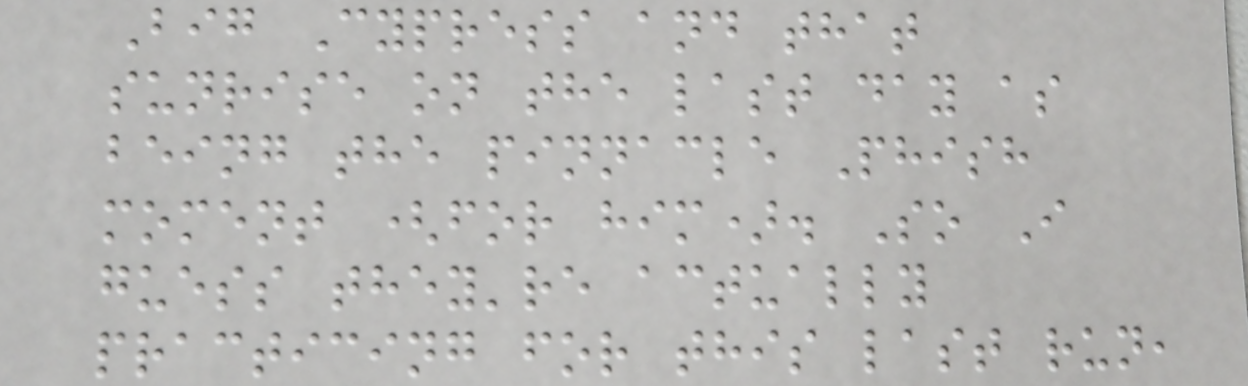Big Cypress and that
sunrise on the last day as
being the pinnacle Phish
moment (for him). So I
guess they're actually
practicing for this last run,
